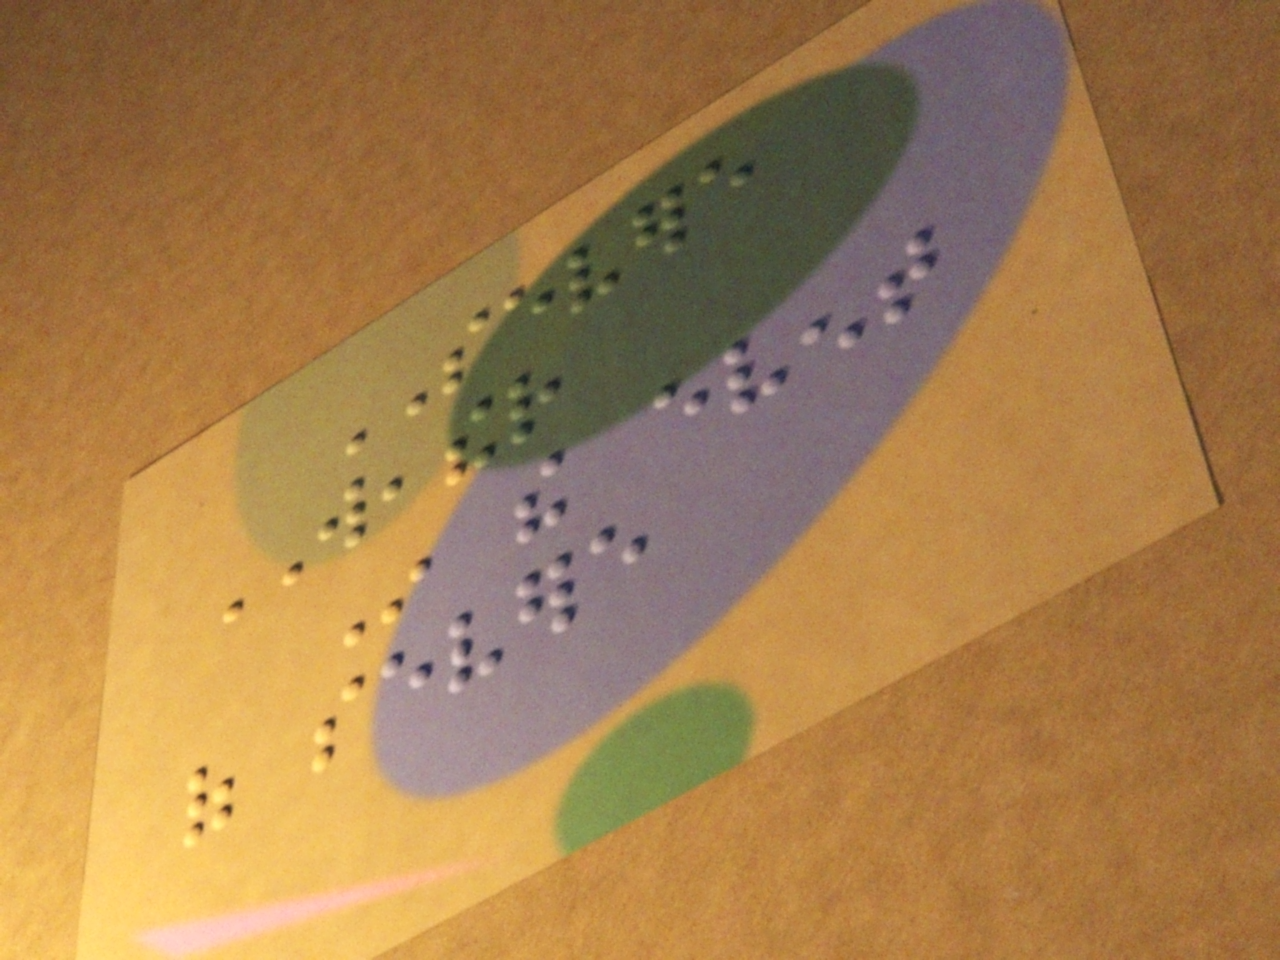SEVERE
WEATHER
In the event
of severe
